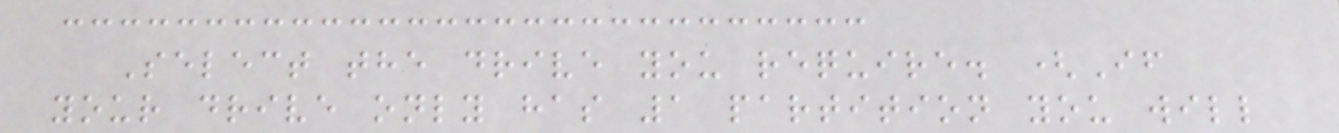Select the drive you require. (If
your drive only has 1 partition you will
